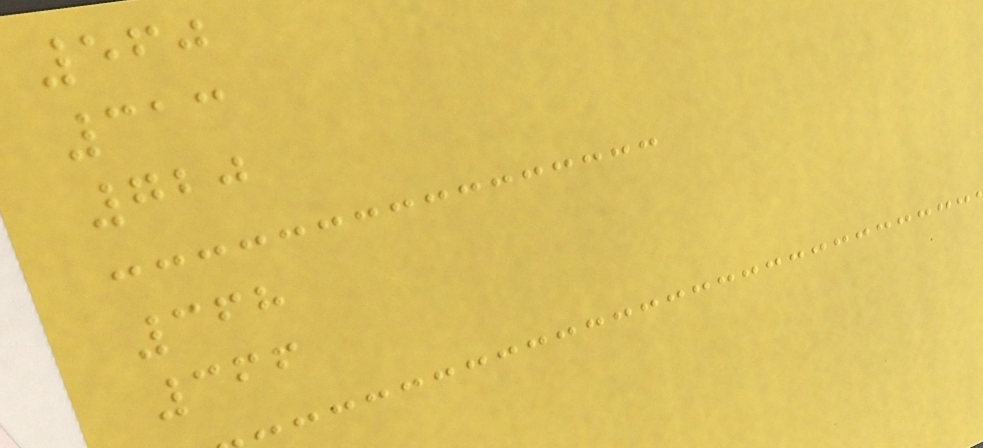560
313
720
368
366
